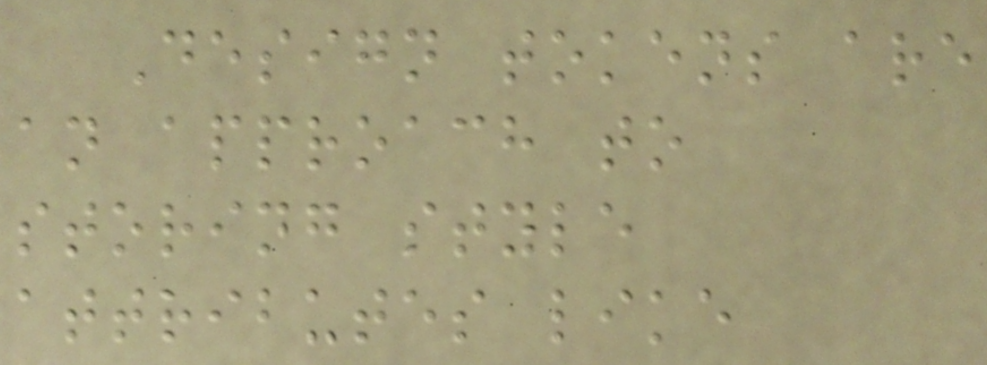Design tokens are
an approach to
storing style
attributes like
